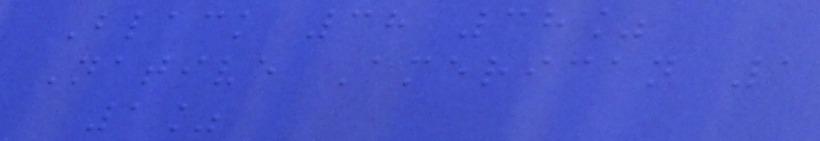Black 38 38%
Native American 1
1%
